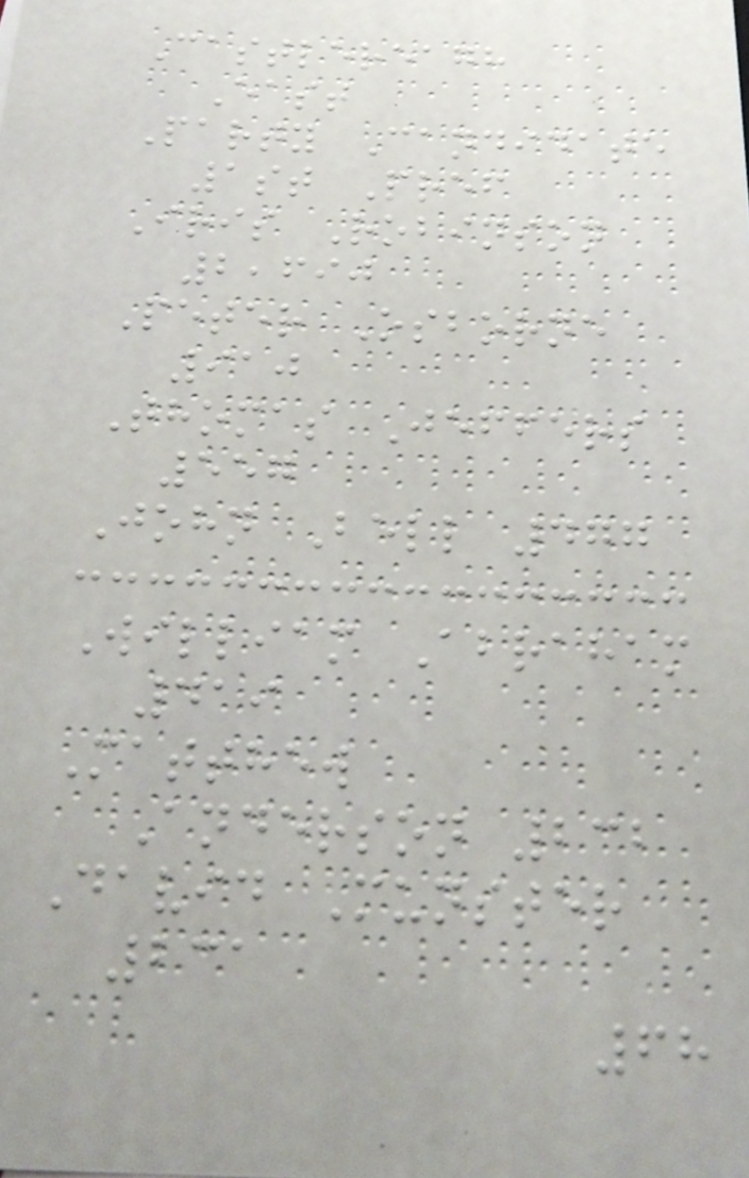Castlereagh
East
Party Candidate
1st Pref
Iris Robinson
2,690
Peter Osborne
910
Thomas Jeffers
557
John Bell 477
William Abraham
419
Matthew
Anderson 232
David Munster
231
68
